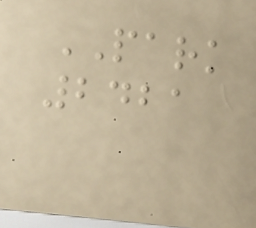PARK
2421
